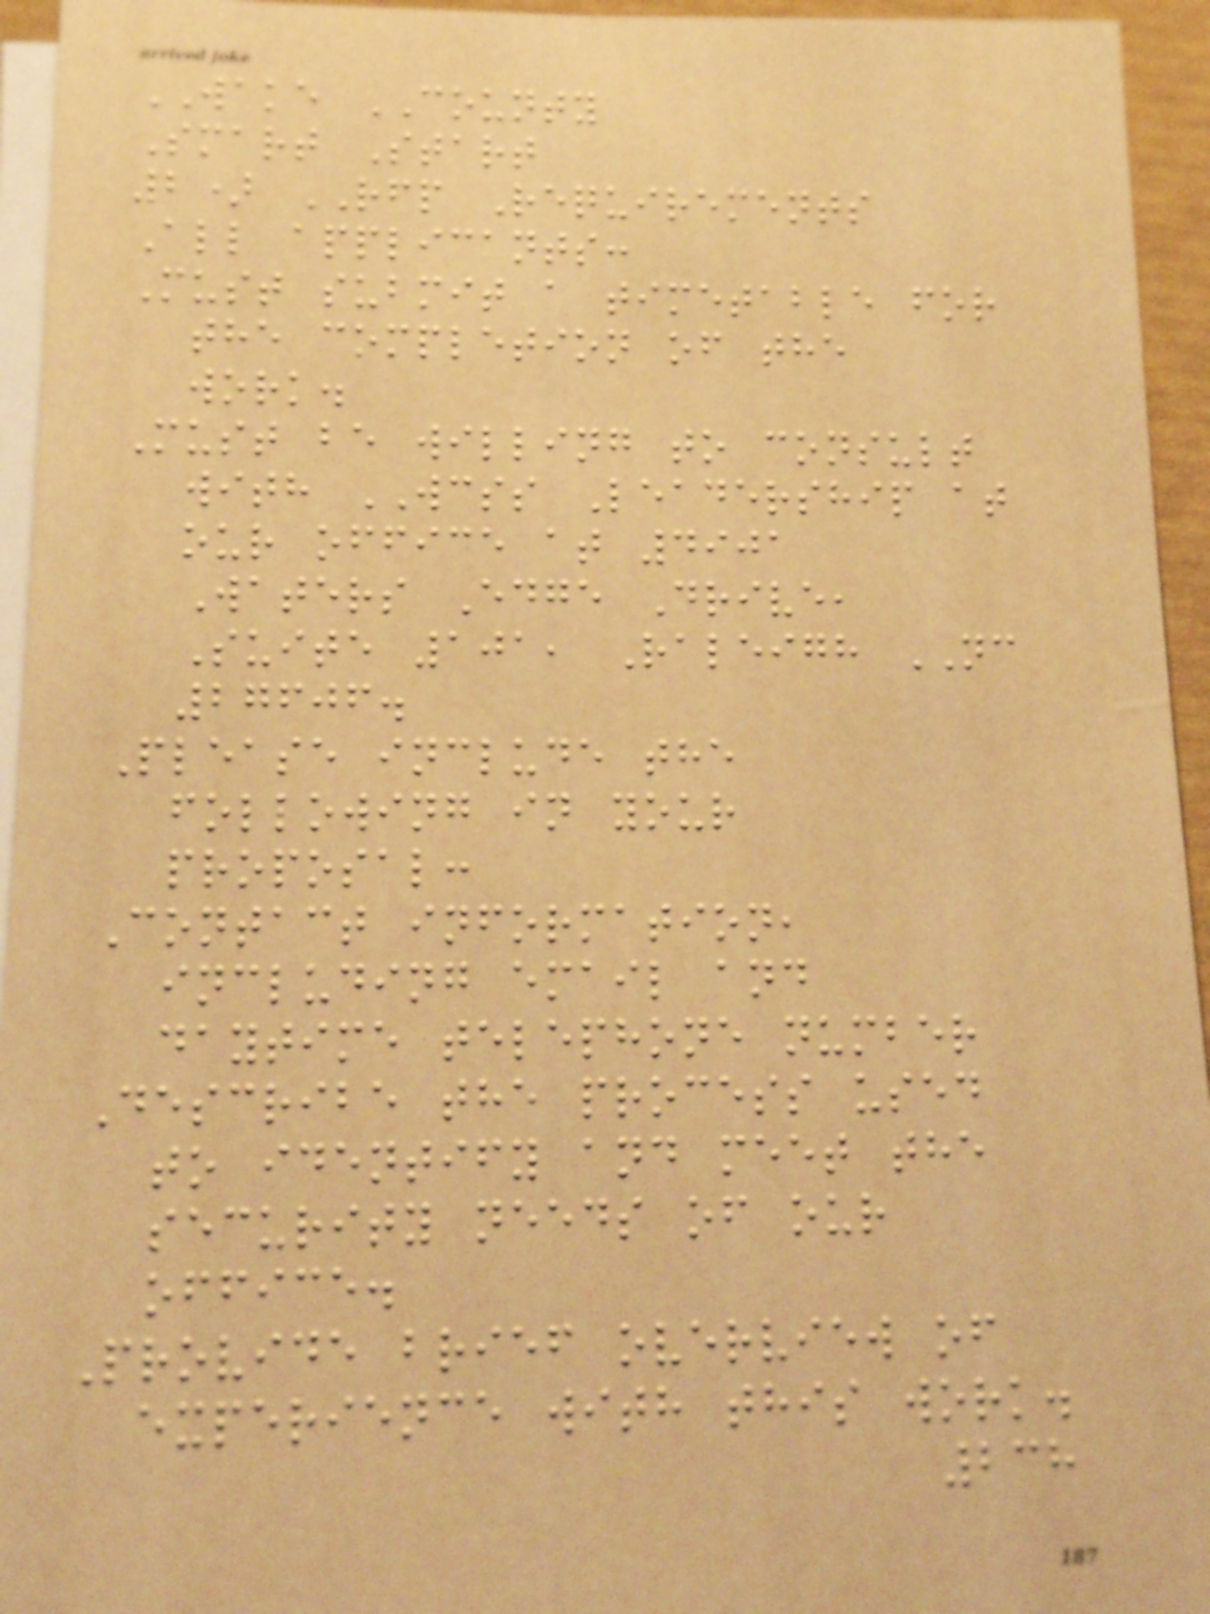WAKE COUNTY
Smart Start
2) RFP Requirements
All applicants:
Must submit a timetable for
the completion of the
work.
Must be willing to consult
with WCSS Leadership at
our office at 4901
Waters Edge Drive,
Suite 101, Raleigh NC
27606.
Please include the
following in your
proposal:
Contact information,
including email and
daytime telephone number
Describe the process used
to identify and meet the
security needs of our
office.
Provide brief overview of
experience with this work.
238
